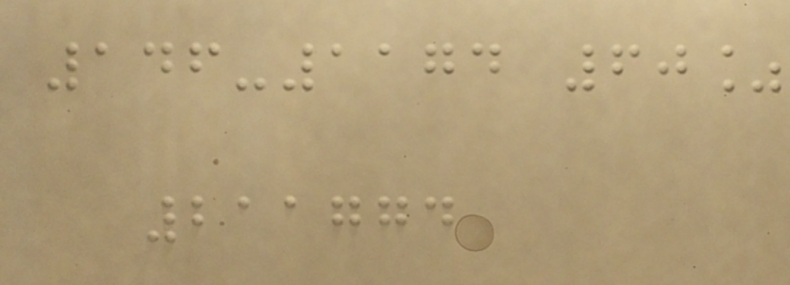146-1174 60%
211774
